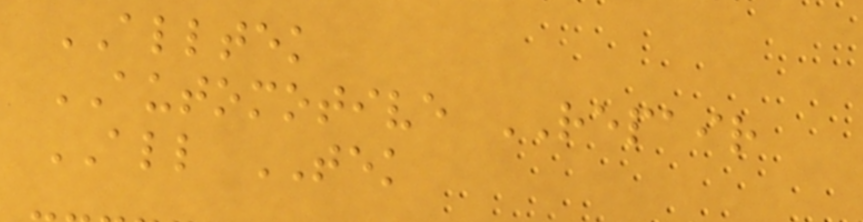ALLTEK
AUTOMOTIVE REPAIR
ALL TEK
